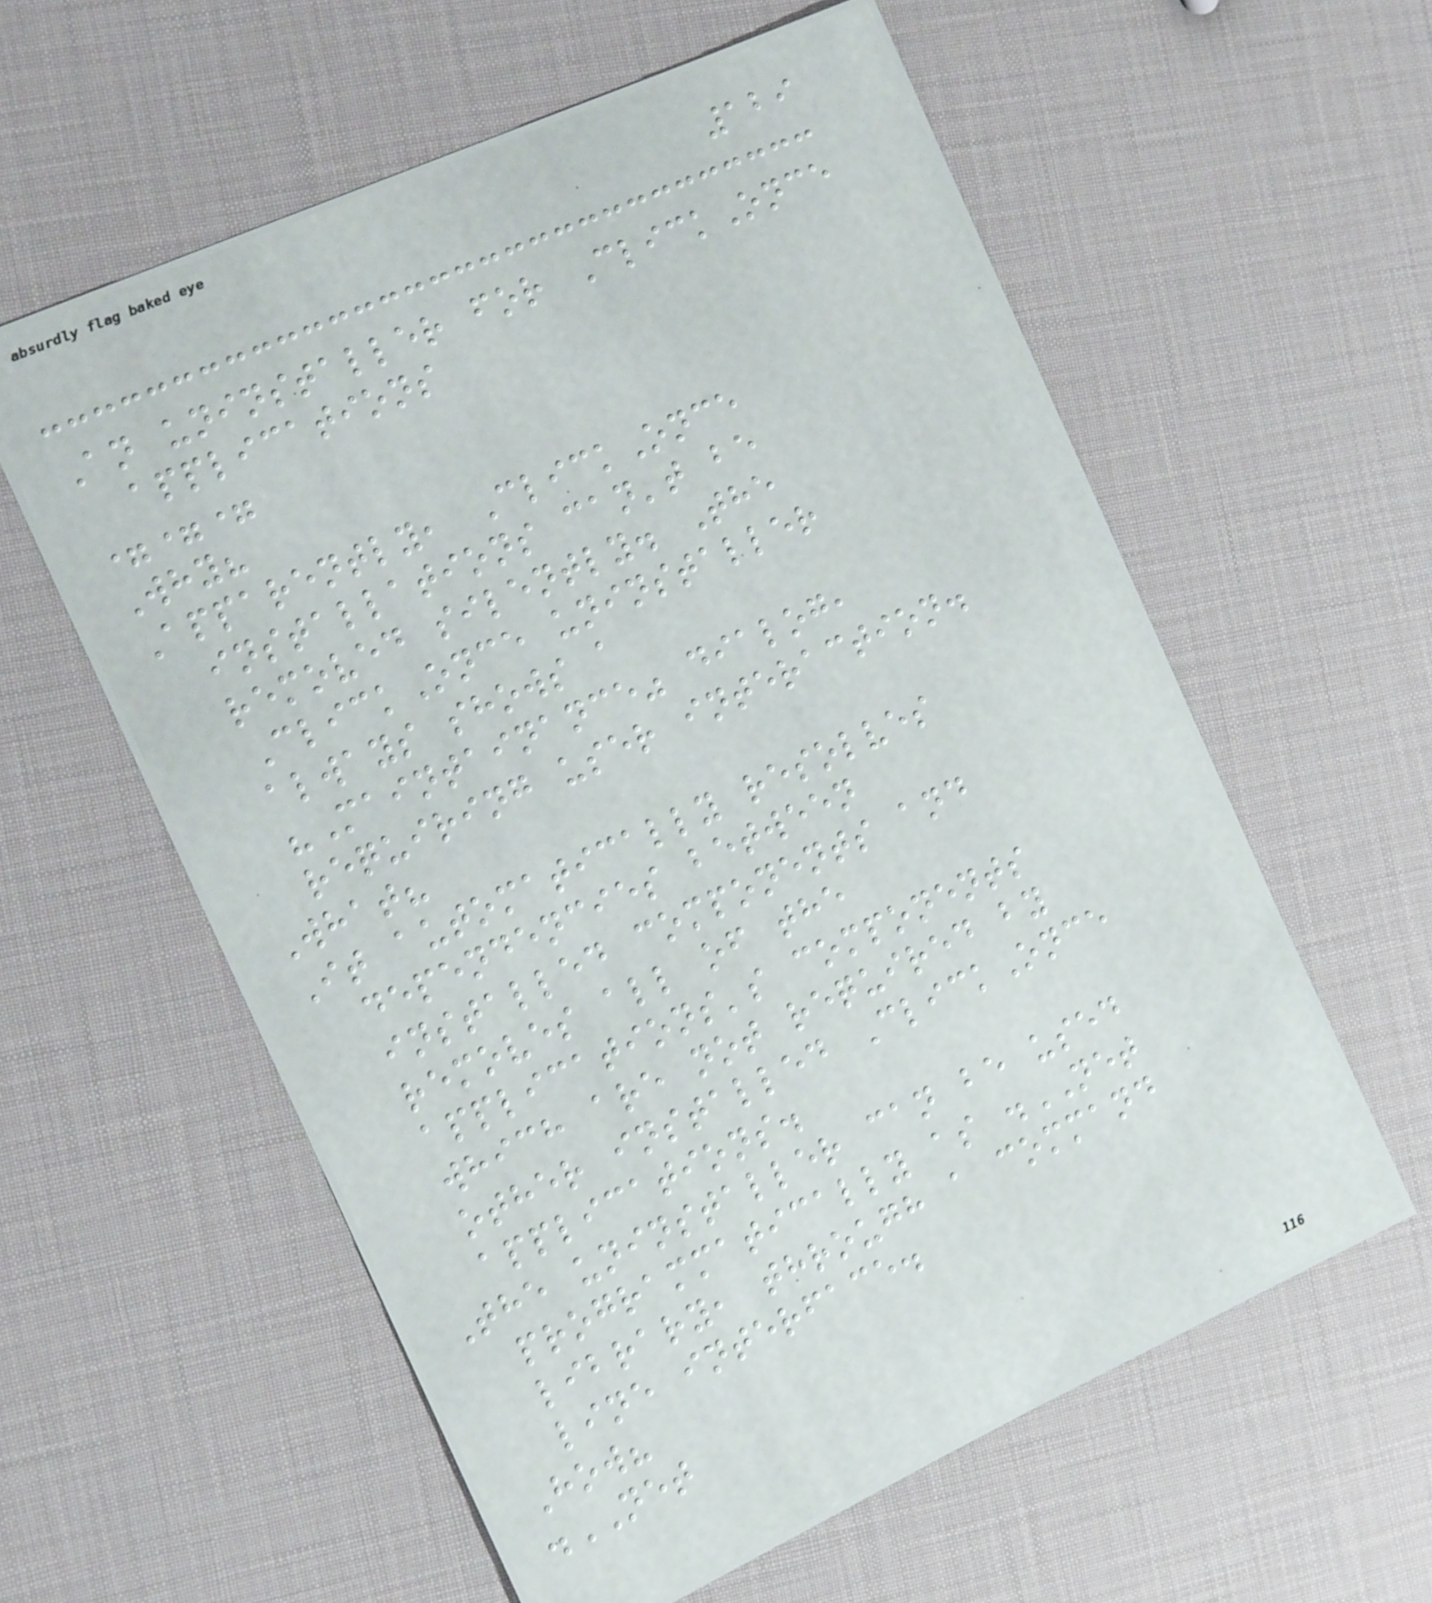129
An uninstaller for ClickOnce
applications
===
Why?
Apparently, ClickOnce
installations can't be
removed silently. The
ClickOnce uninstaller
always shows a
"Maintainance" dialog,
requiring user interaction.
What?
It automatically resolves
dependencies between
installed components and
removes all of the
applications's components
which are not required by
other installed ClickOnce
applications.
The uninstaller can be used
programmatically as .NET
library, through a command
line interface.
How?
.NET
